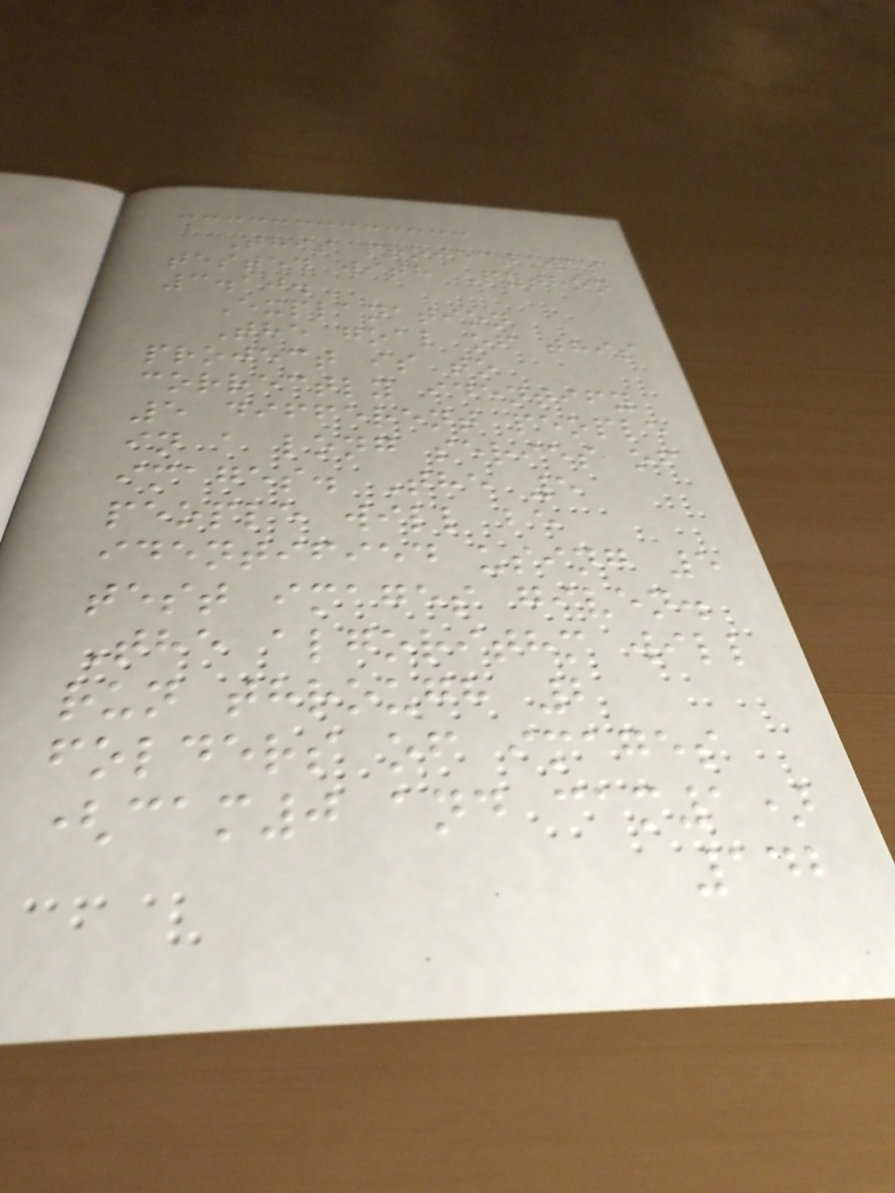This project was
tested with Python
3.10.
Explanation
The goal of this
project is to
correctly identify
5 different people
in a long series of
images. The 5
people will be
identified using 5
test images given.
The algorithm will
run through 2
folders of images
(cam0 and cam1)
142
